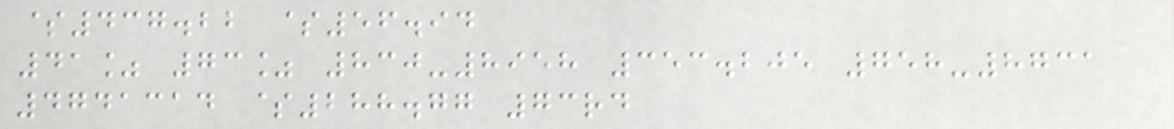$437.22 $56.94
41% 73% 830-8958 353.205 758-8731
4741314 $288.77 73rd
